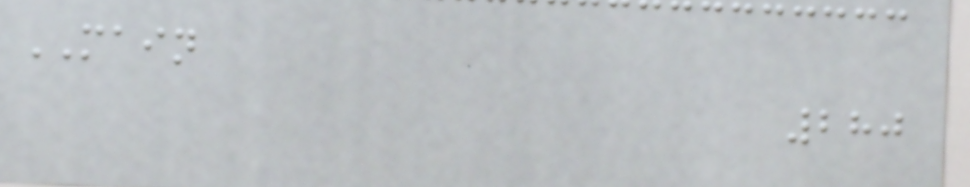MAIN
280
